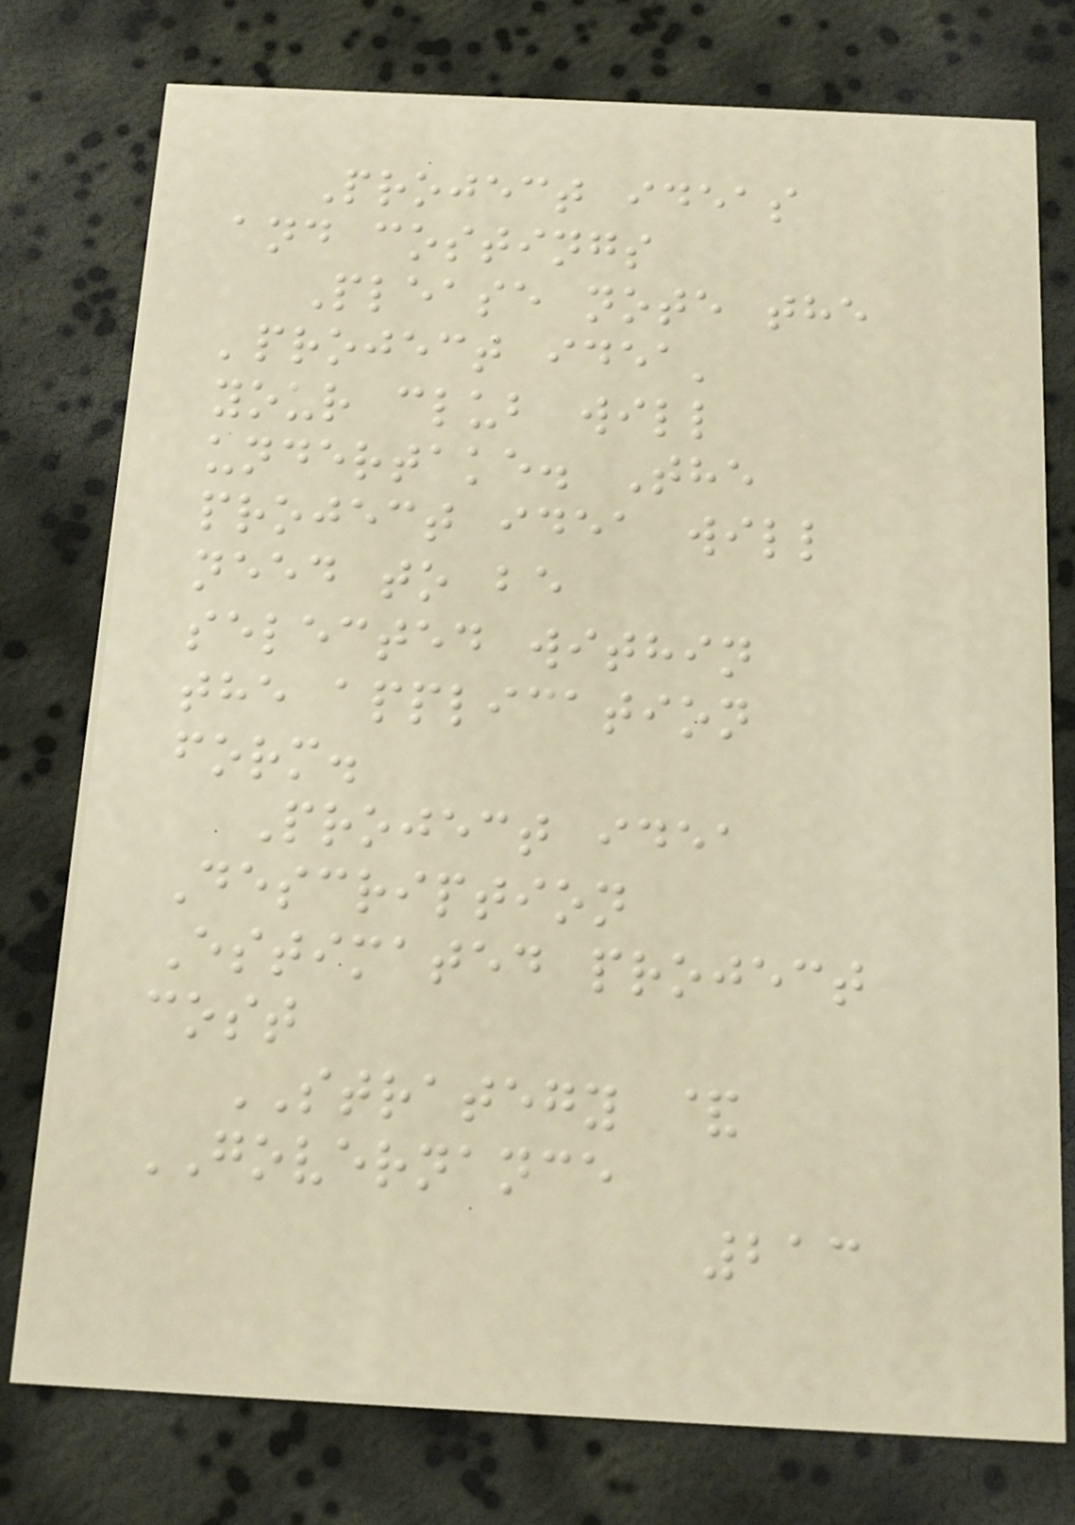Project ideas
and costings
Please note the
'project idea'
your club will
undertake. The
project idea will
need to be
selected within
the application
form.
Project idea
Description
Estimated project
cost
STRATEGY &
GOVERNANCE
213
